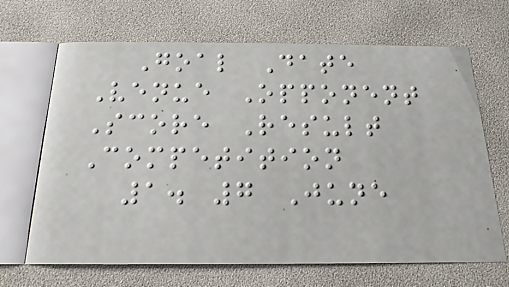Goal Date
Venue Opponent
Score Result
Competition
1. 7 June
